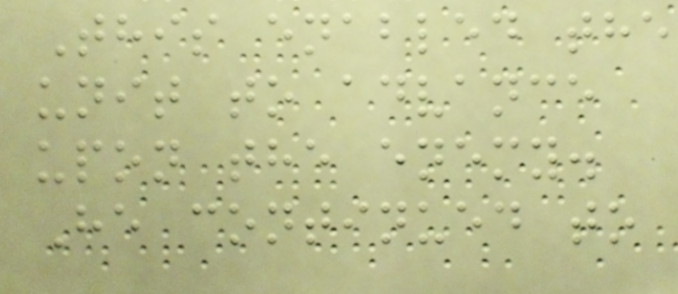This enabled the
unit to advance
upon the enemy.
He continued to
